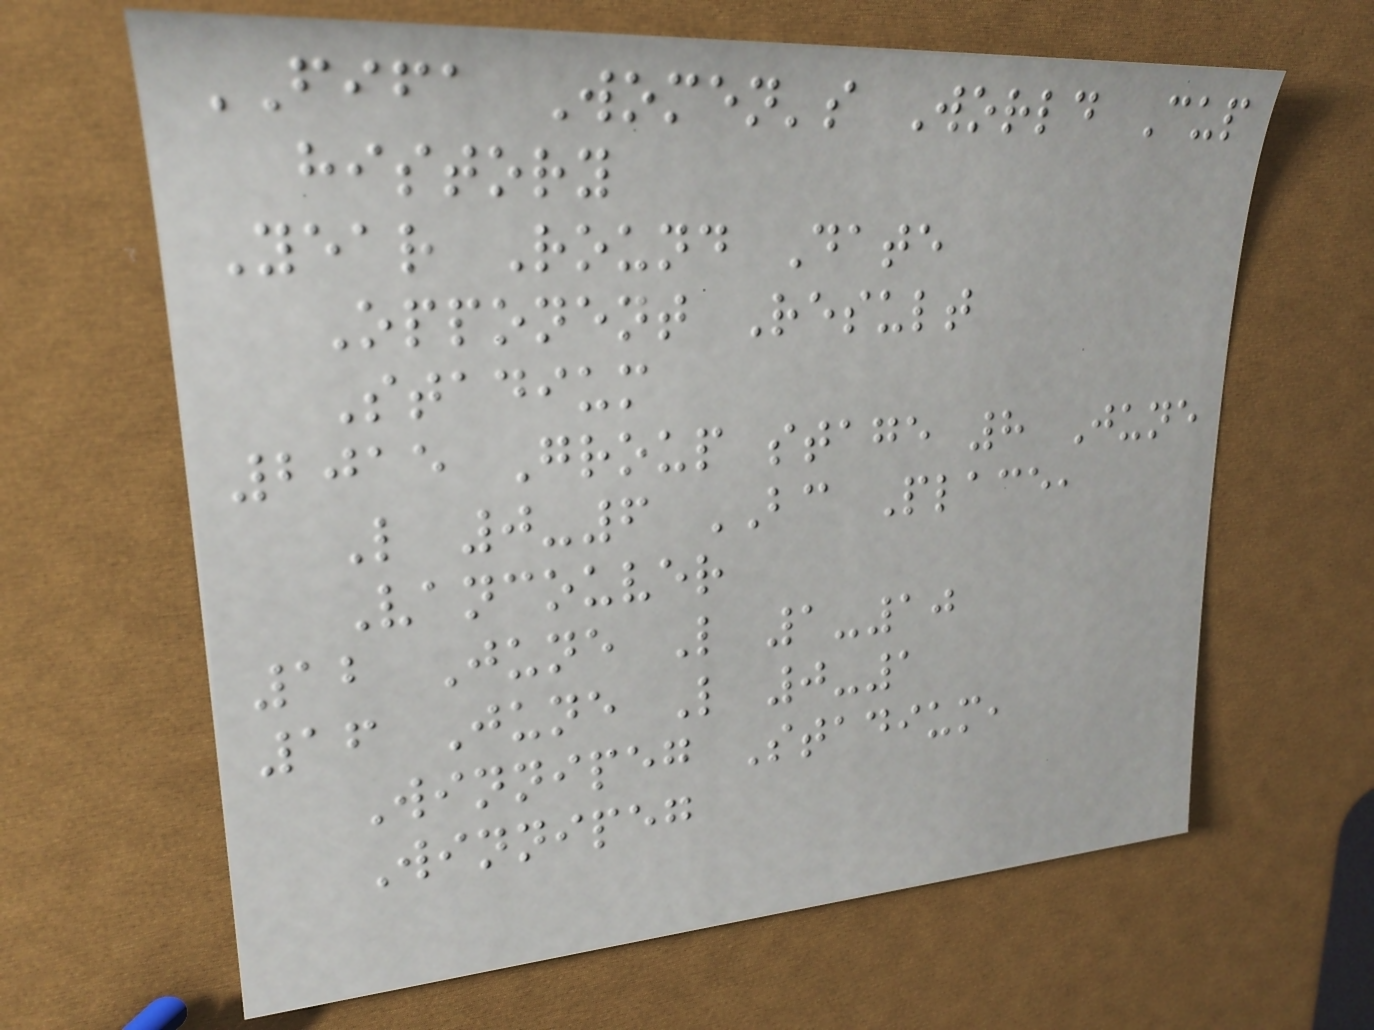FIFA Women's World Cup
history
Year Round Date
Opponent Result
Stadium
2015 Group stage 8 June
L 0-6 BC Place,
Vancouver
12 June L 1-10
16 June L 0-1
Winnipeg Stadium,
Winnipeg
